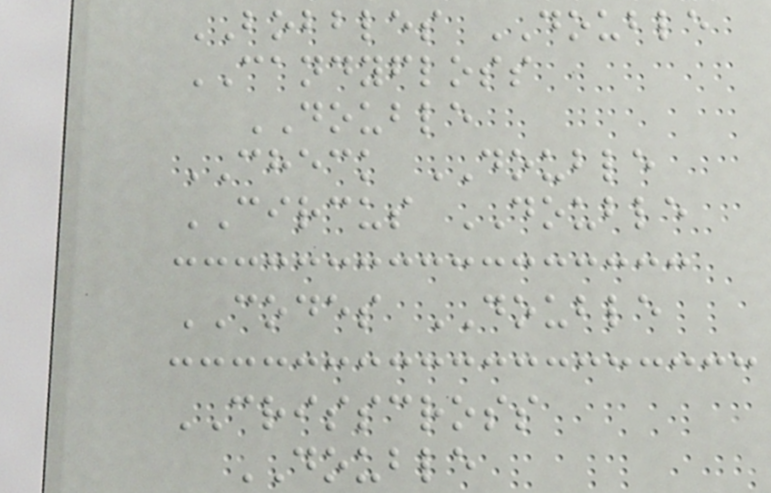BOBBLES DOUBLE
CANDYFLOSS
DOUBLE
CHECK DOUBLE
CIRCUS DOUBLE
CODES DOUBLE
CRISSCROSS
DOUBLE
